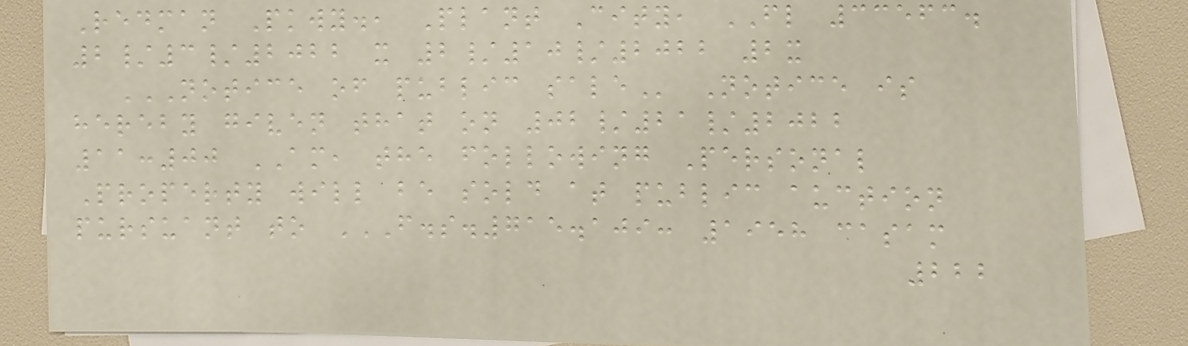Redman Pkwy., Plant City, FL 33563.
2/3/2022 x 2/10/2022 2x
NOTICE OF PUBLIC SALE Notice is
hereby given that on 02/21/2022
11:00 AM, the following Personal
Property will be sold at public auction
pursuant to F.S.715.109: 1958 CASAM
222
